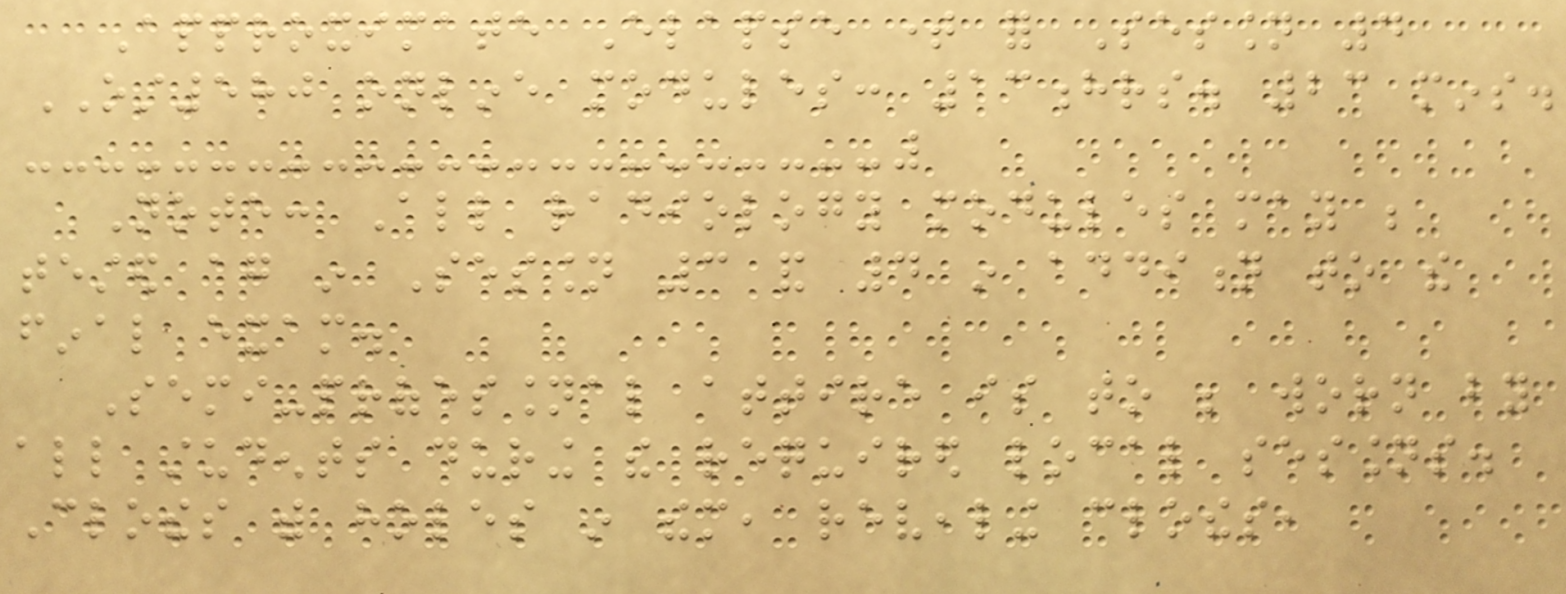Approximate Elapse time for Session 4
OST580 online modules: 13hrs. 23 mins.
Note: All radiology modules may be
tested again in Session 3 and 4 in addition to the
final exam.
Semi-professional attire is to be worn by
all students during the required local sessions.
Clothes with holes in them, revealing clothes,
